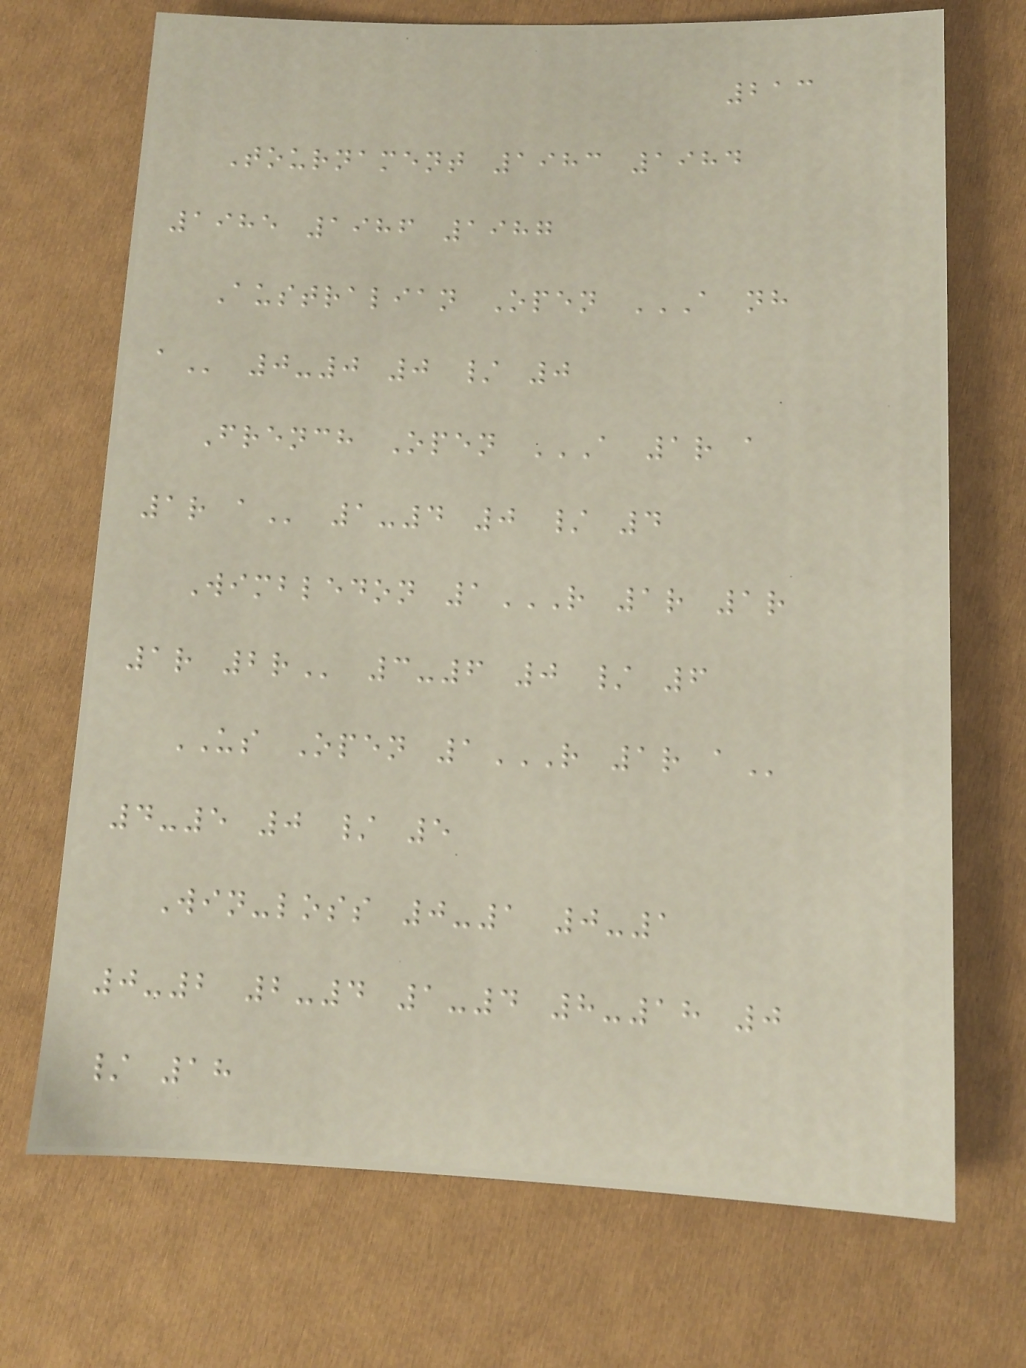213
Tournament 1983 1984
1985 1986 1987
Australian Open A NH
A 0-0 0 / 0
French Open A 1R A
1R A 1-4 0 / 4
Wimbledon 1R 1R 1R
1R 2R 3-6 0 / 6
US Open 1R 1R A
4-5 0 / 5
Win-loss 0-1 0-1
0-2 2-4 1-4 8-18 0
/ 18
